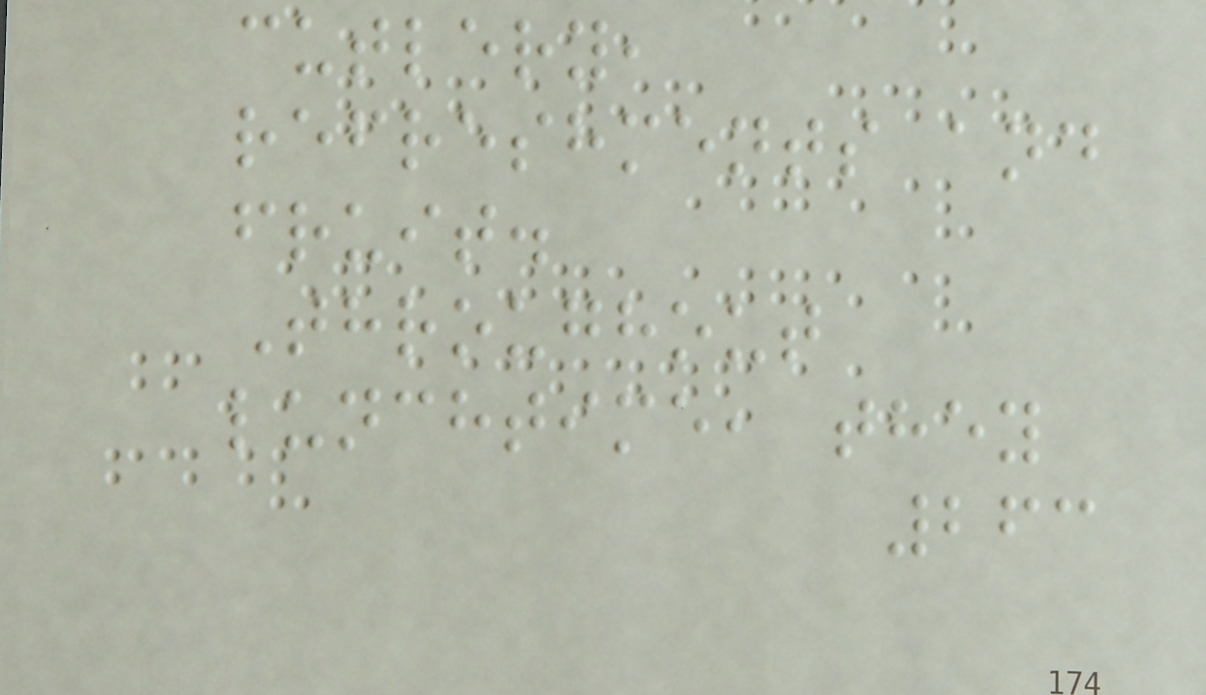cutlery,
refreshments and
fruit.
Throughout
lunchtime, they
263
